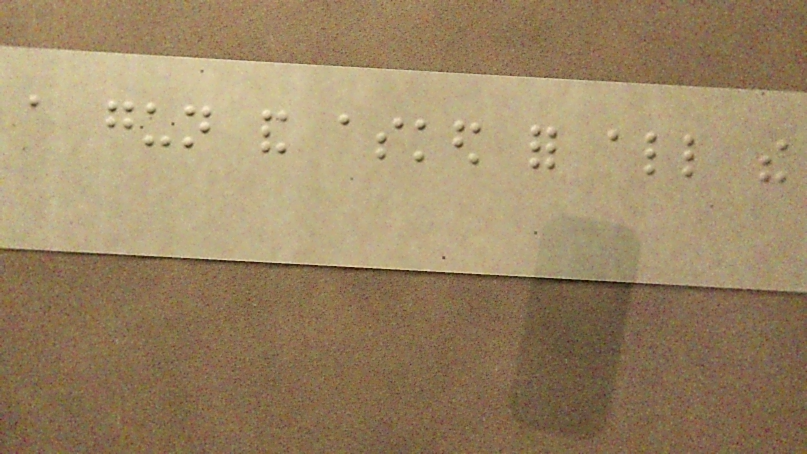a gun and asked for all the
